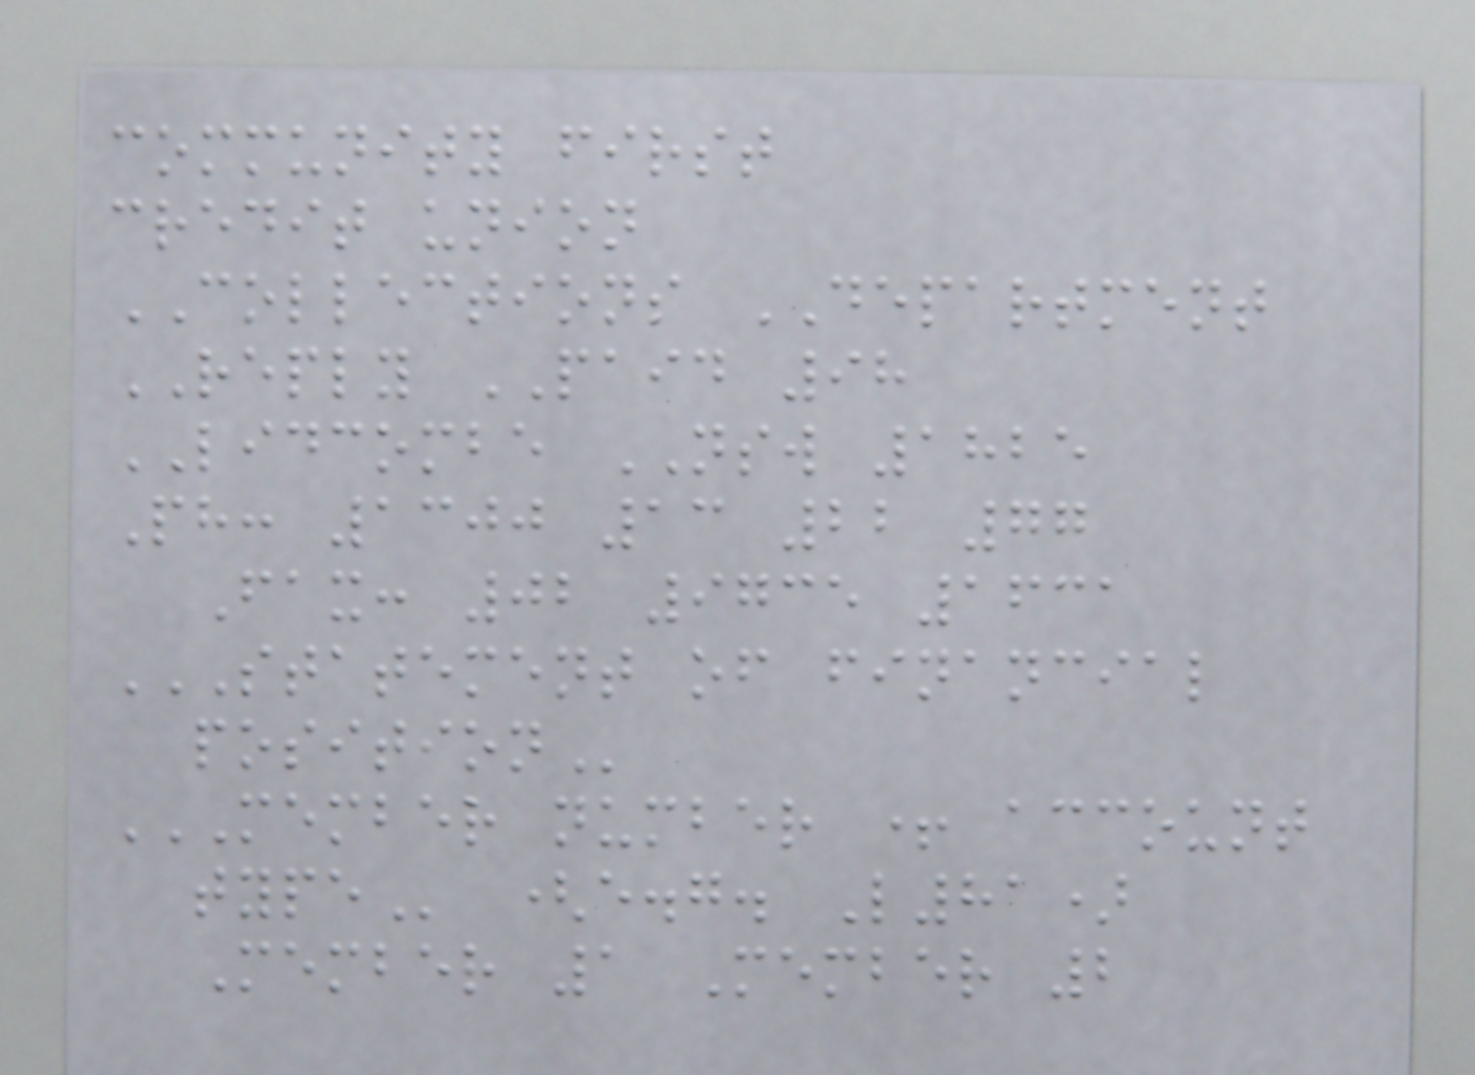community first
credit union
COLLECTIONS DEPARTMENT
REPLY PAID 98
LIDCOMBE NSW 1825
Ph: 1300 13 22 77
Fax: 02 9735 1631
STATEMENT OF FINANCIAL
POSITION
MEMBER NUMBER + ACCOUNT
TYPE (e.g. L81)
Member 1 Member 2
